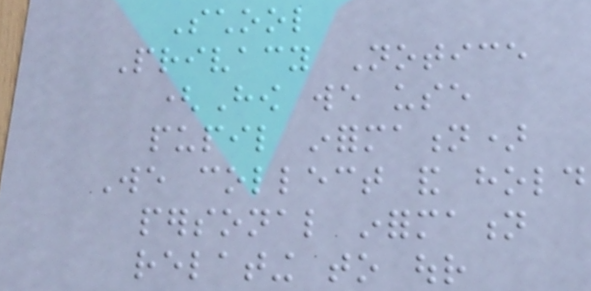School
Privacy Notice
(How we use
pupil information)
We collect and hold
personal information
relating to our
